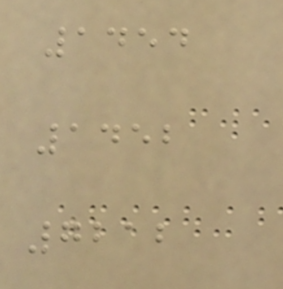1454
1452
7212
